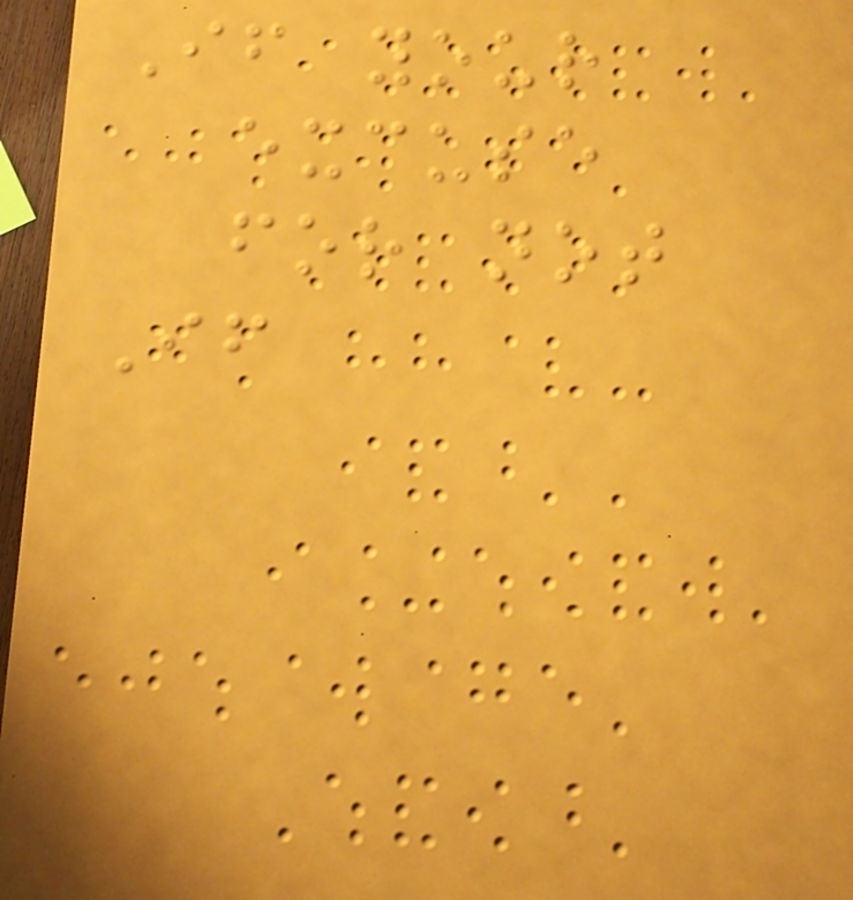If your
excuse
for not
If
